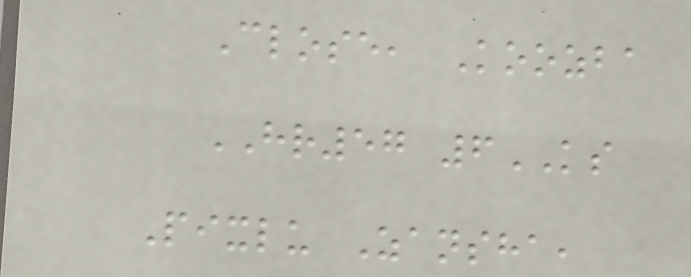Close, Koozba
HR57 6KS
Pixlu Zansha,
